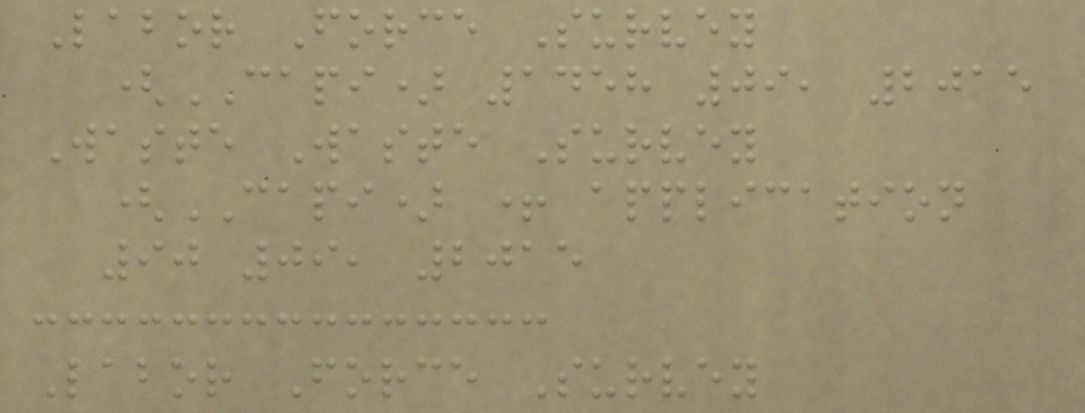Labor Force Survey
(CAPI) 1458 09, 2015
Waste Waste Survey
(CAPI) + application
90 09, 2015
Labor Force Survey
